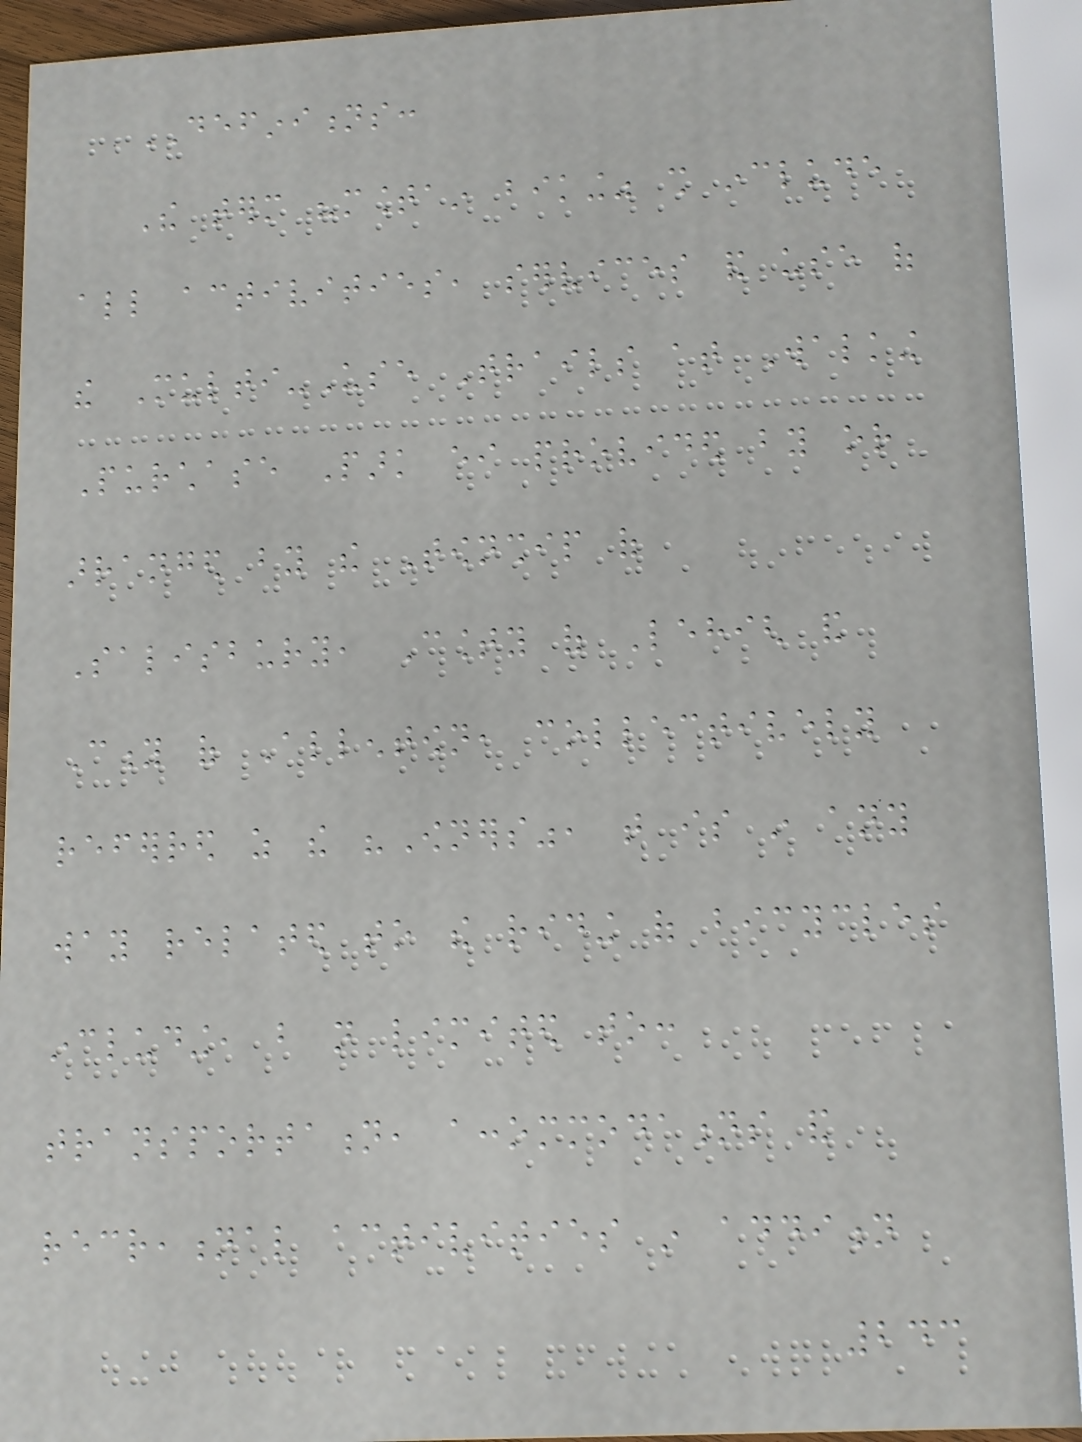DEFINITIONS:
The term "mountain biking" shall include
all activities, services and use of
the Multi-Use Trails at Walking
Purchase Park either provided by or
arranged by the Township of
Salisbury, County of Lehigh and
City of Allentown, collectively
referred as the "Owners", that is in any
way related to the riding of bicycles
including, but not limited to:
transportation, accommodations and
recreational activities in addition
243
